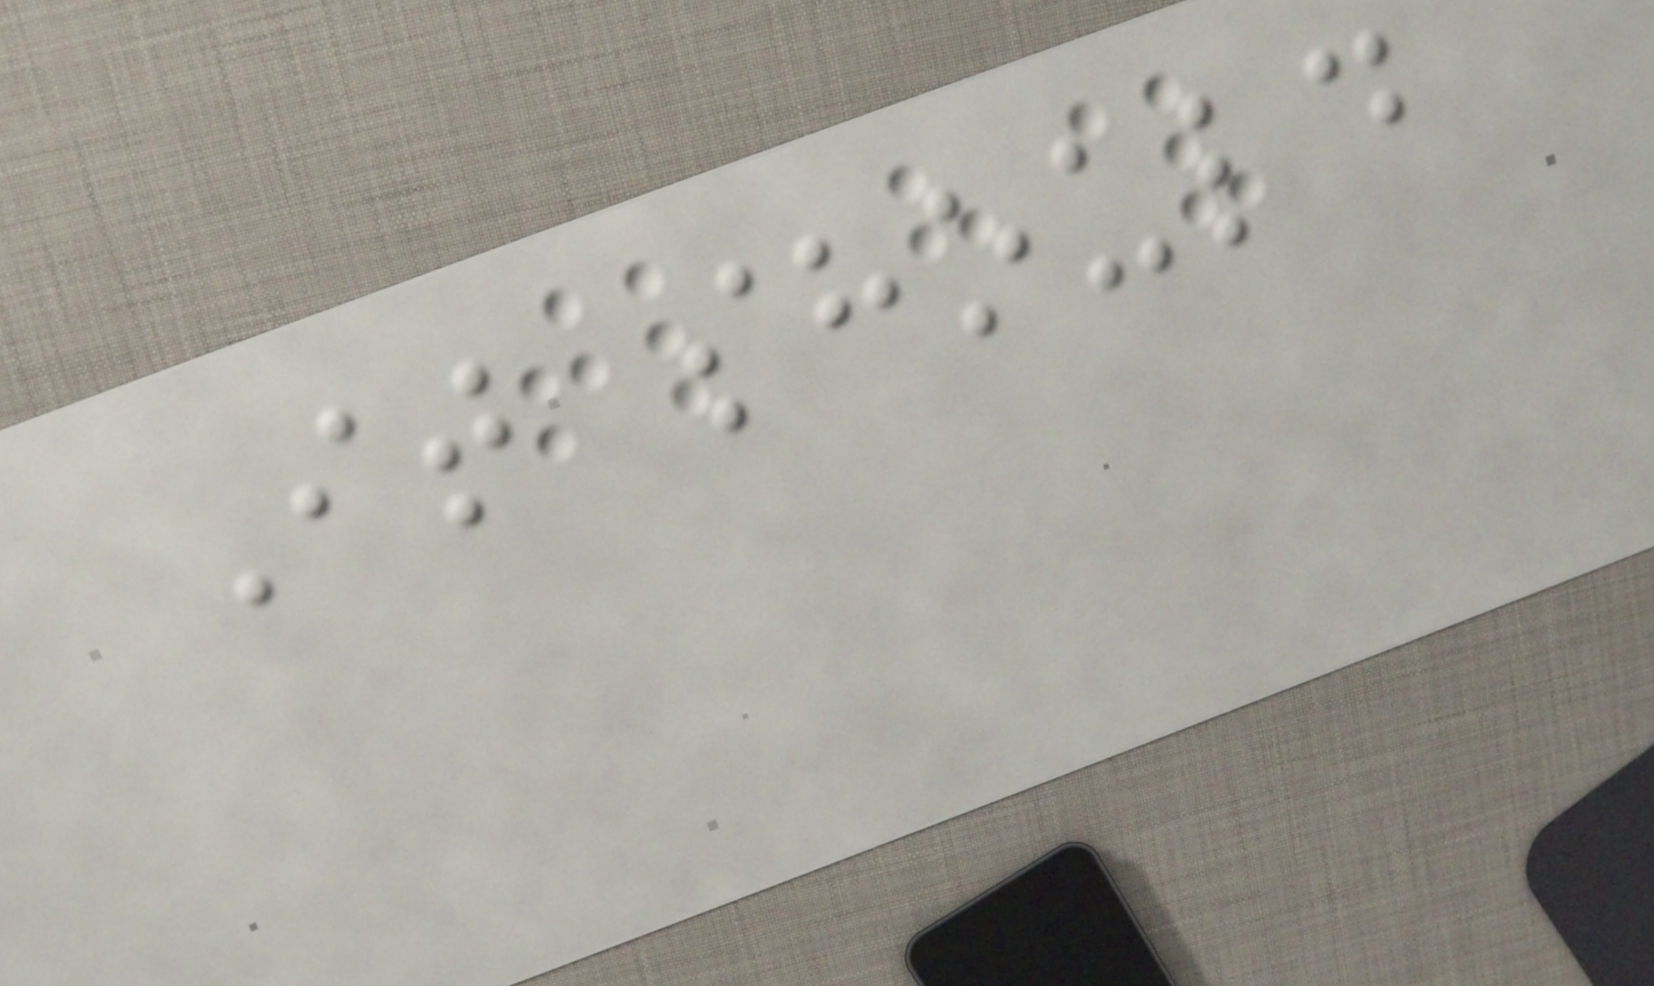It should
